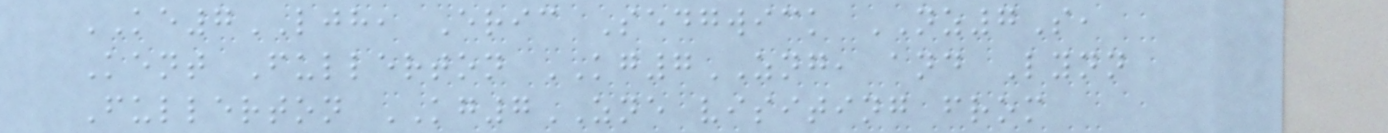KE7LJH, Eric Sedgwick NZ7S,
Kent Fullerton KG7ZNG, and Lynn
Fullerton KG7ZNE visiting from
